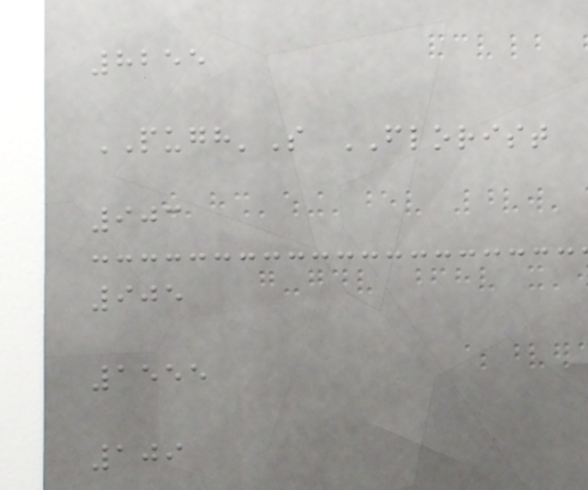8255
PUGH'S FLORIST
903
905
1555
109
